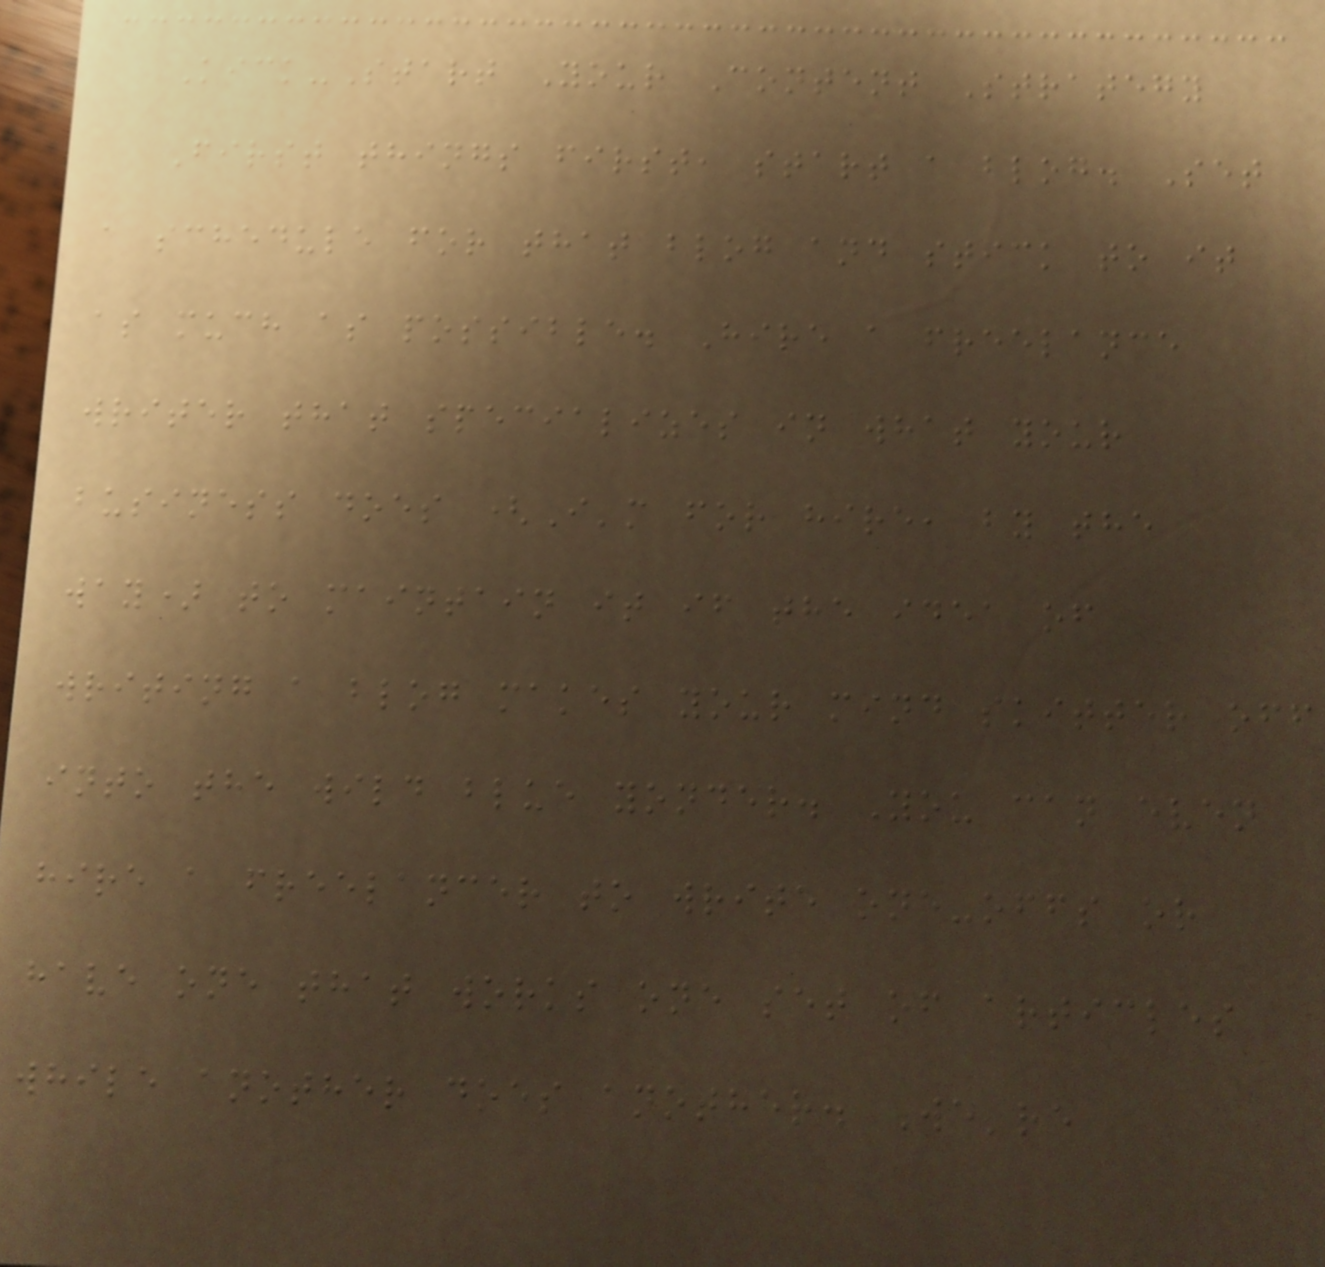Kick-Start Your Content Strategy
First things first, start a blog. Set
a schedule for that blog and stick to it
as much as possible. Hire a freelance
writer that specializes in what your
business does (I'm for hire, by the
way) to maintain it if the idea of
writing a blog makes your mind skitter off
into the wild blue yonder. You can even
hire a freelancer to write one-offs or
have one that works one set of articles
while another does another. We're
